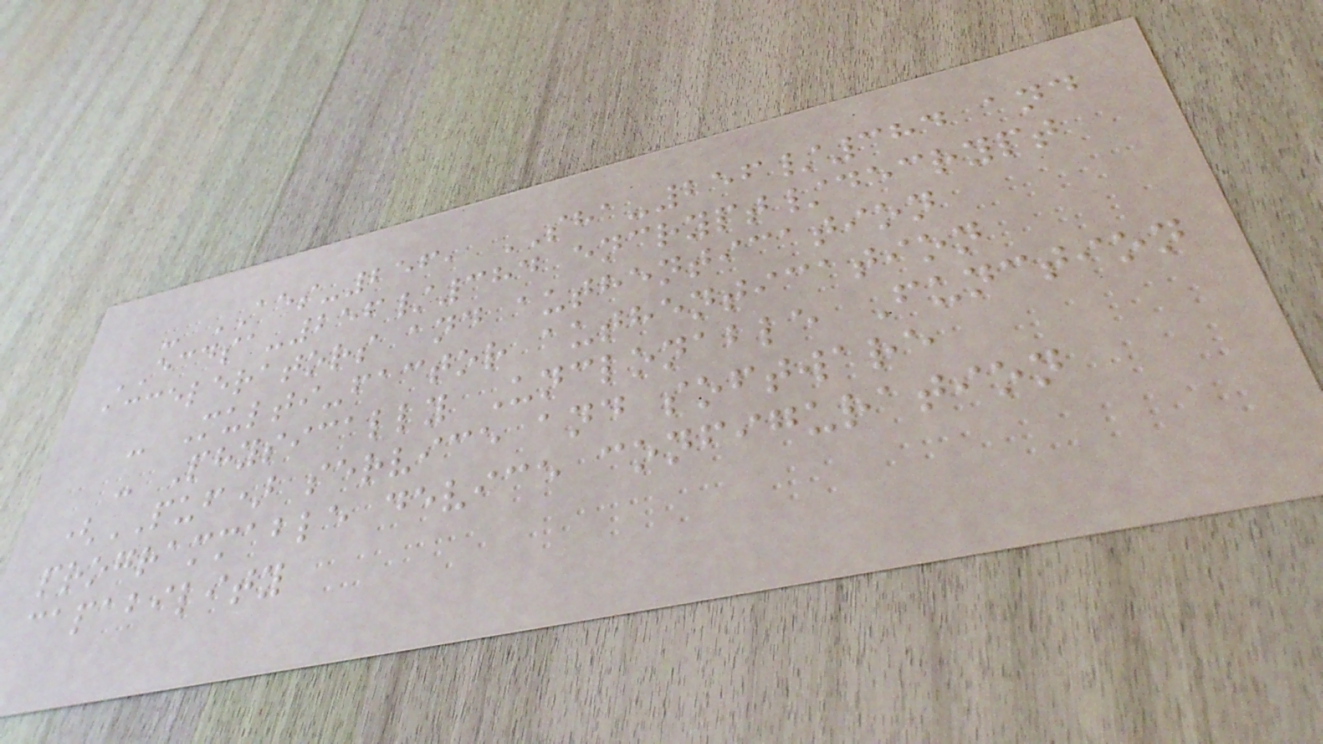- AES-256, SHA-256/384 and
ECDSA-256/384 encrypt/decrypt
accelerators and authentication
- Multi-factor authentication
- Physically Unclonable Function
(PUF) service and software
programmable device configuration
capability
